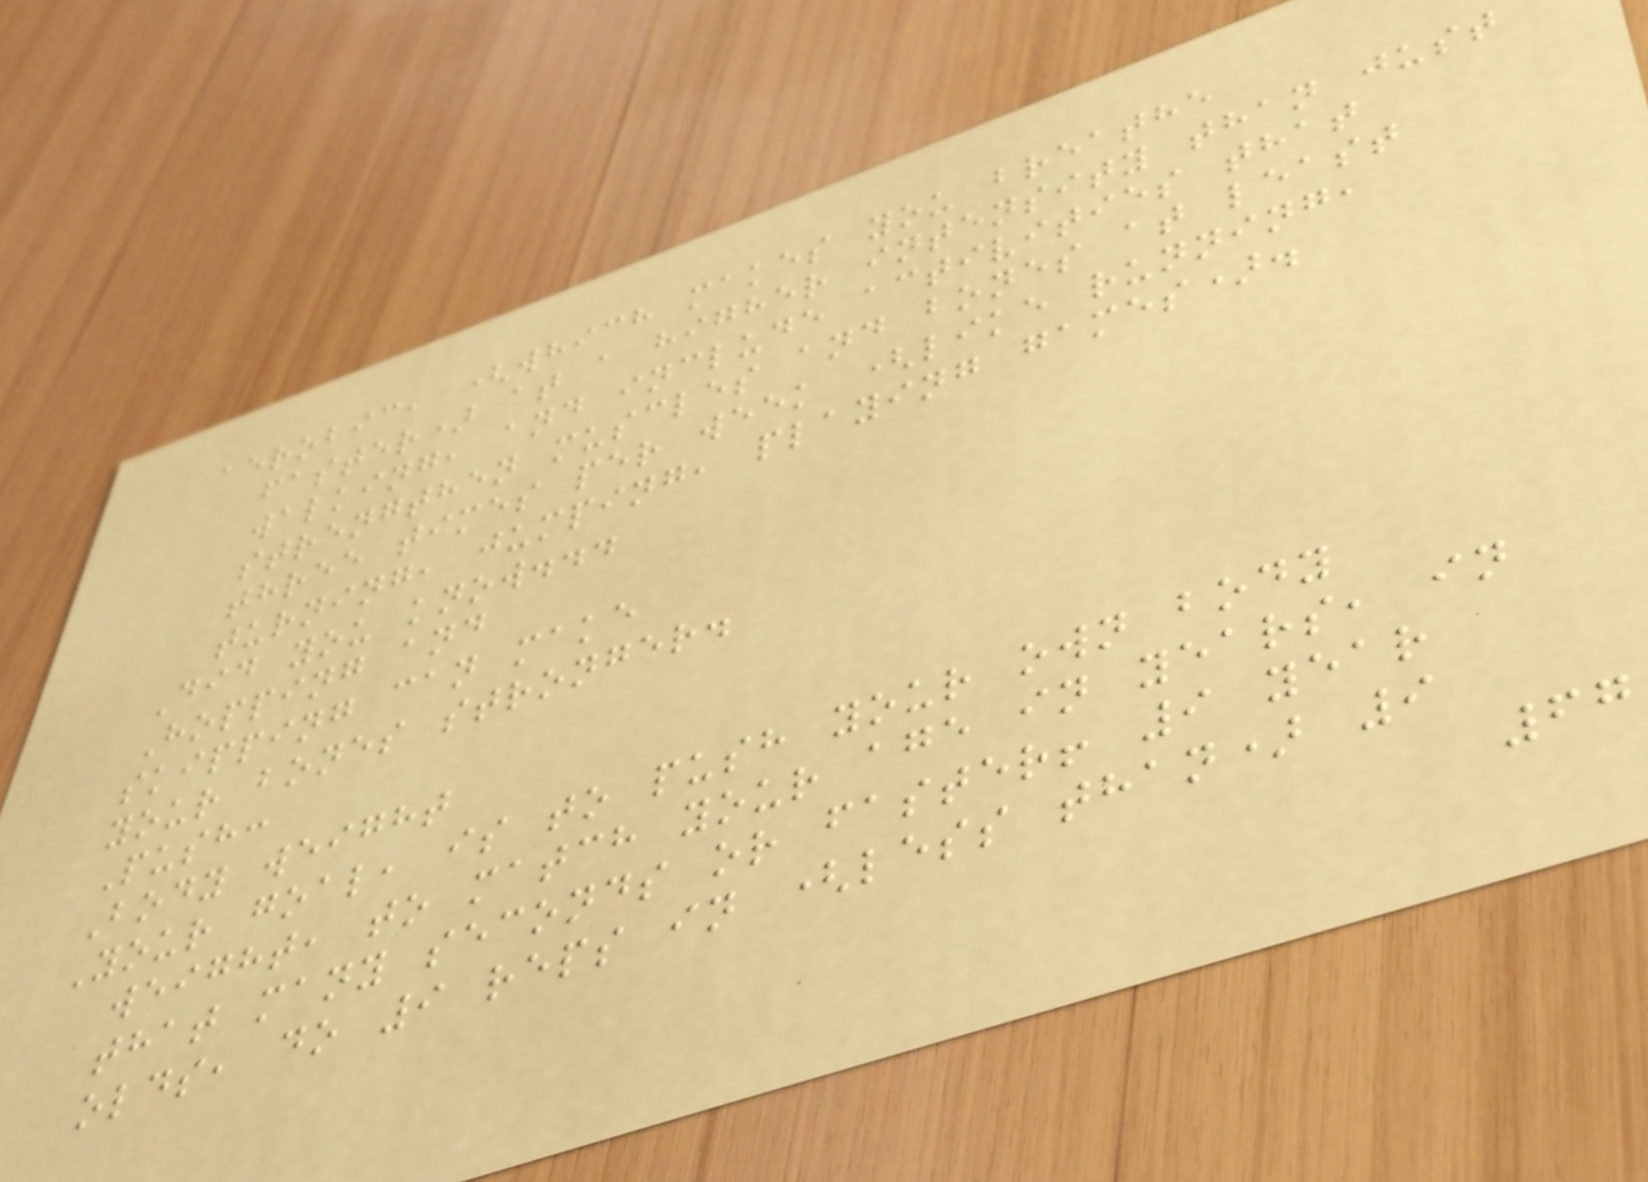aerobic, (which makes you breathe
faster) at a higher intensity than just
walking, and include activities that
strengthen muscles and bones at least
three times per week (like running,
turning, jumping, playing games).
Did you know...
Hopping and
skipping can make
your bones stronger.
Push:
Body weight
Your goal, is to push your own body
weight, to match your age in years, in
that many seconds or faster! 9 year
olds, do 9 reps in (less than) 9
67
